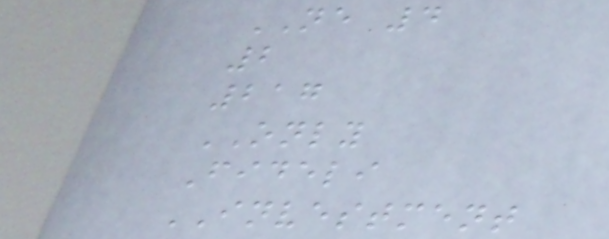NE 4
2
217
ONLY
Fideli
INVESTMENT
